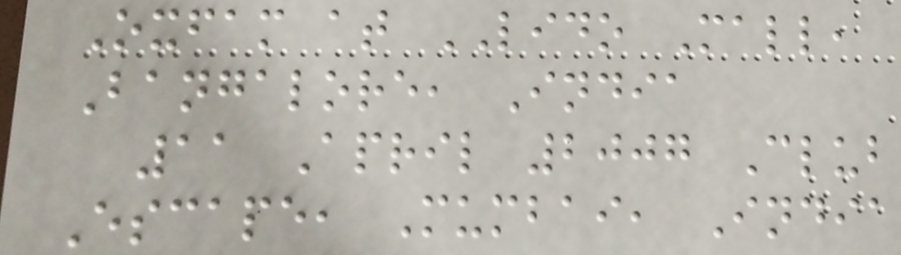Oxfam at LIDO Mall,
Bangalore, India
11 April 2007 Club
Escape, Mumbai, India
